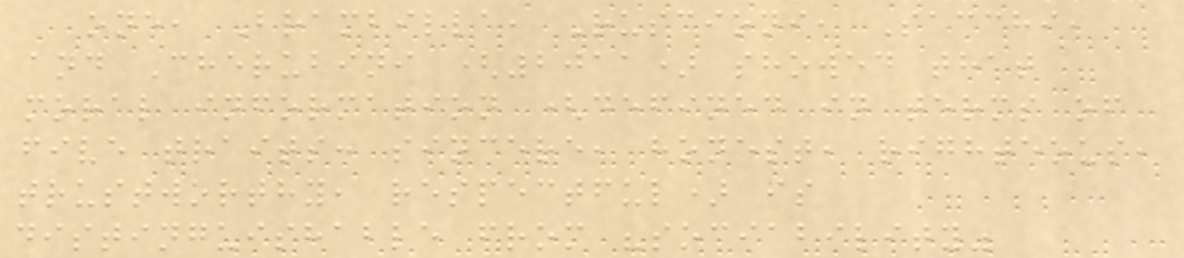one, Brambilla, Ruscioni, Sacchi,
and Cherubini (2011) showed that
moral information (defined in terms of
five traits: sincere, honest, righteous,
trustworthy, respectful) is
distinguishable from "sociability"
